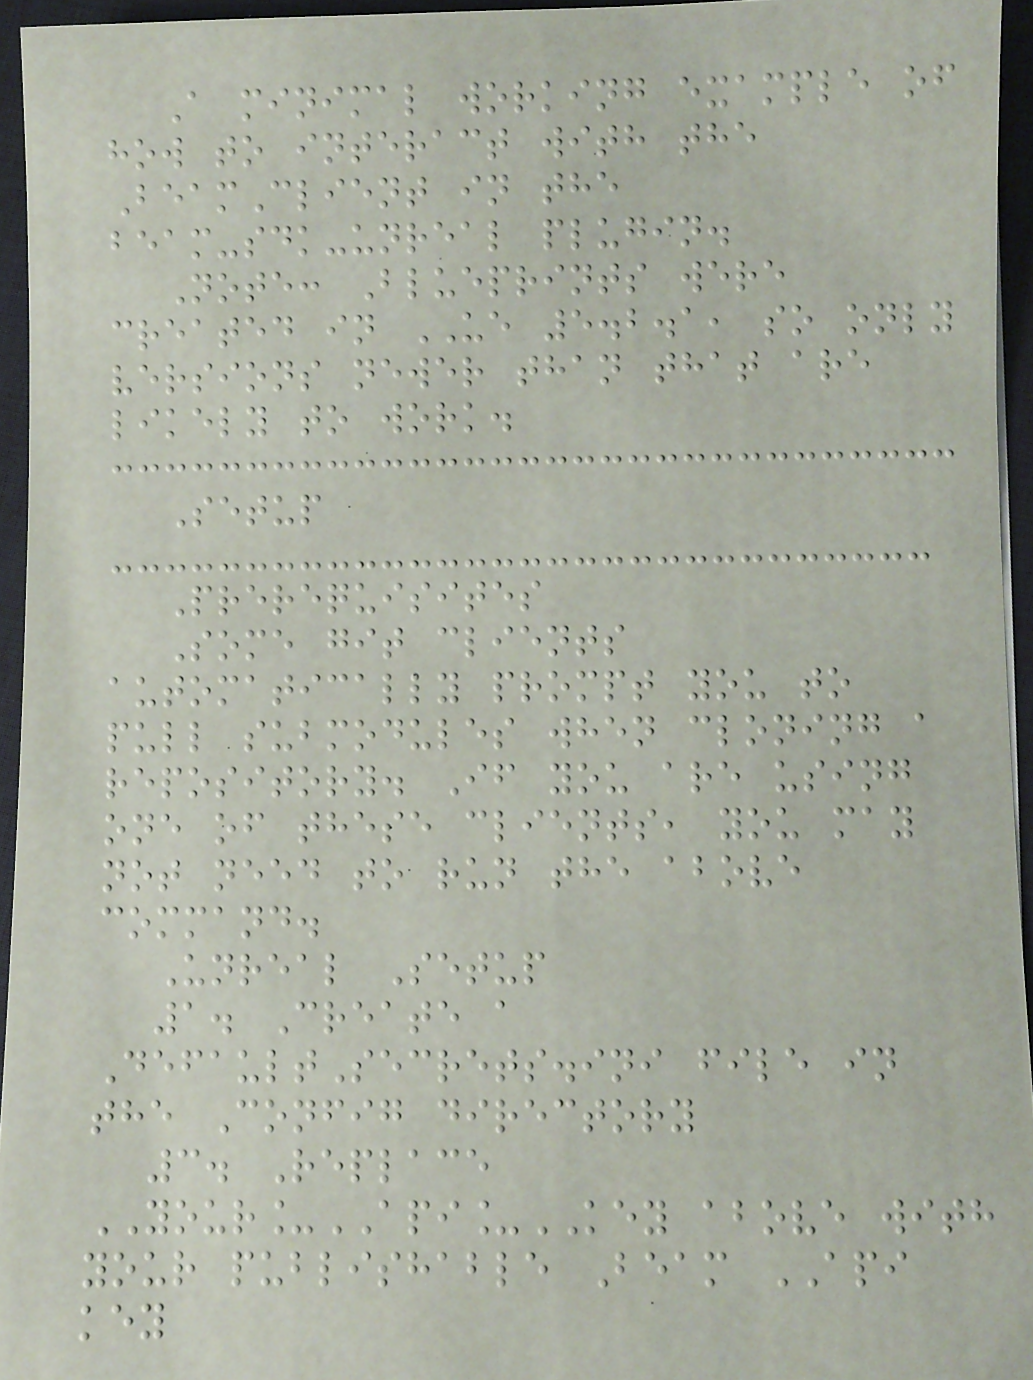A minimal working example of
how to interact with the
BeamClient in the
beam-sdk-unreal plugin.
Note: Blueprints were
created in UE 5.2.1, so only
versions newer than that are
likely to work.
Setup
Prerequisites
Some git clients
automatically prompt you to
pull submodules when cloning a
repository. If you are using
one of these clients, you may
not need to run the above
command.
Unreal Setup
1. Create a
DefaultSecrets.ini file in
the Config directory
3. Replace
YOUR_API_KEY above with
your publishable Beam API
key
